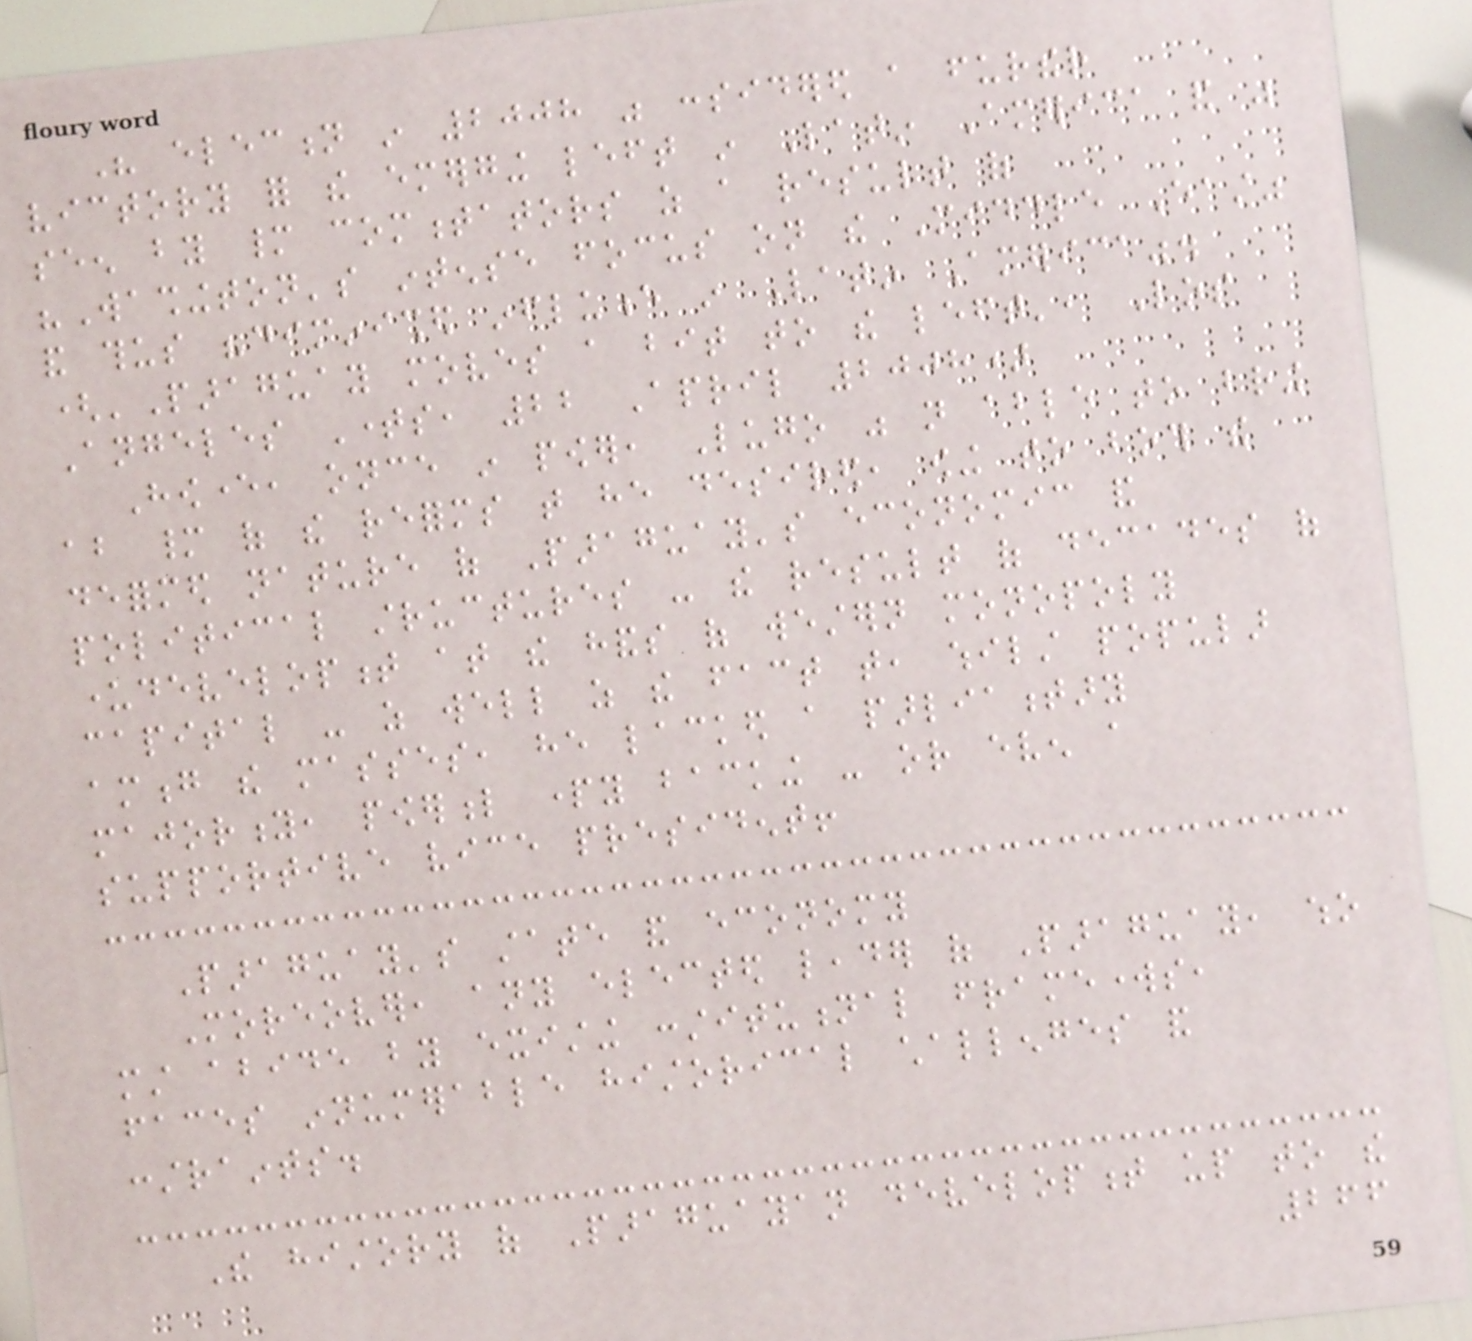His election in 2008 was considered a further
victory for the emerging left in Latin America and was
seen by many commentators as a result of
"Washington's intense focus on the Middle East"
and thus "diminished influence in Latin America".
('Paraguay moves a bit to the left', Los
Angeles Times, 22 April 2008)
However, once in power, Lugo was not able to bring
about many of the reforms that he desired, owing to both the
deformed nature of Paraguay's economic and
political structures - the result of decades of
underdevelopment at the hands of western monopoly
capital - as well as the fact that, whilst popular
among the masses, he lacked a parliamentary
majority, powerful party backing - or even a
supportive vice president!
Paraguay's state and economy
Moreover, any elected leader of Paraguay, who
must abide by existing constitutional frameworks,
faces innumerable historical challenges and
constraints.
The history of Paraguayan development up to the
266
